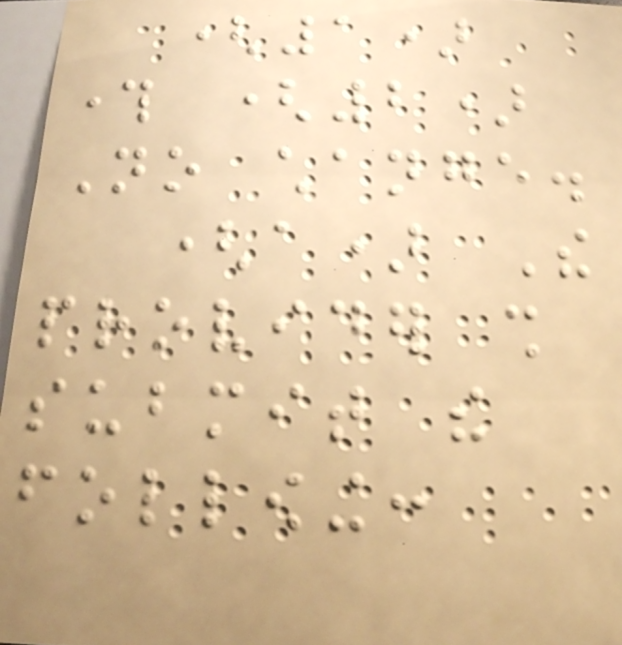(1)
through (2)
No change.
(a) The
provider shall
submit the
following:
